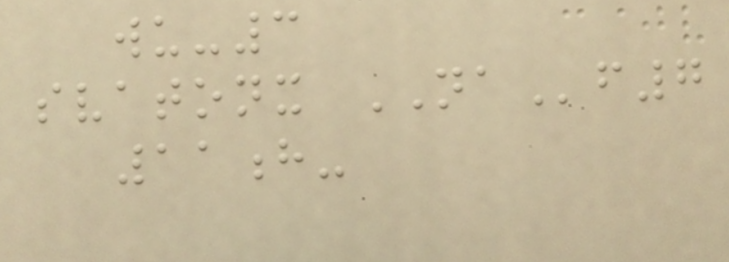wu-3
svatonx NAf7
11h-
